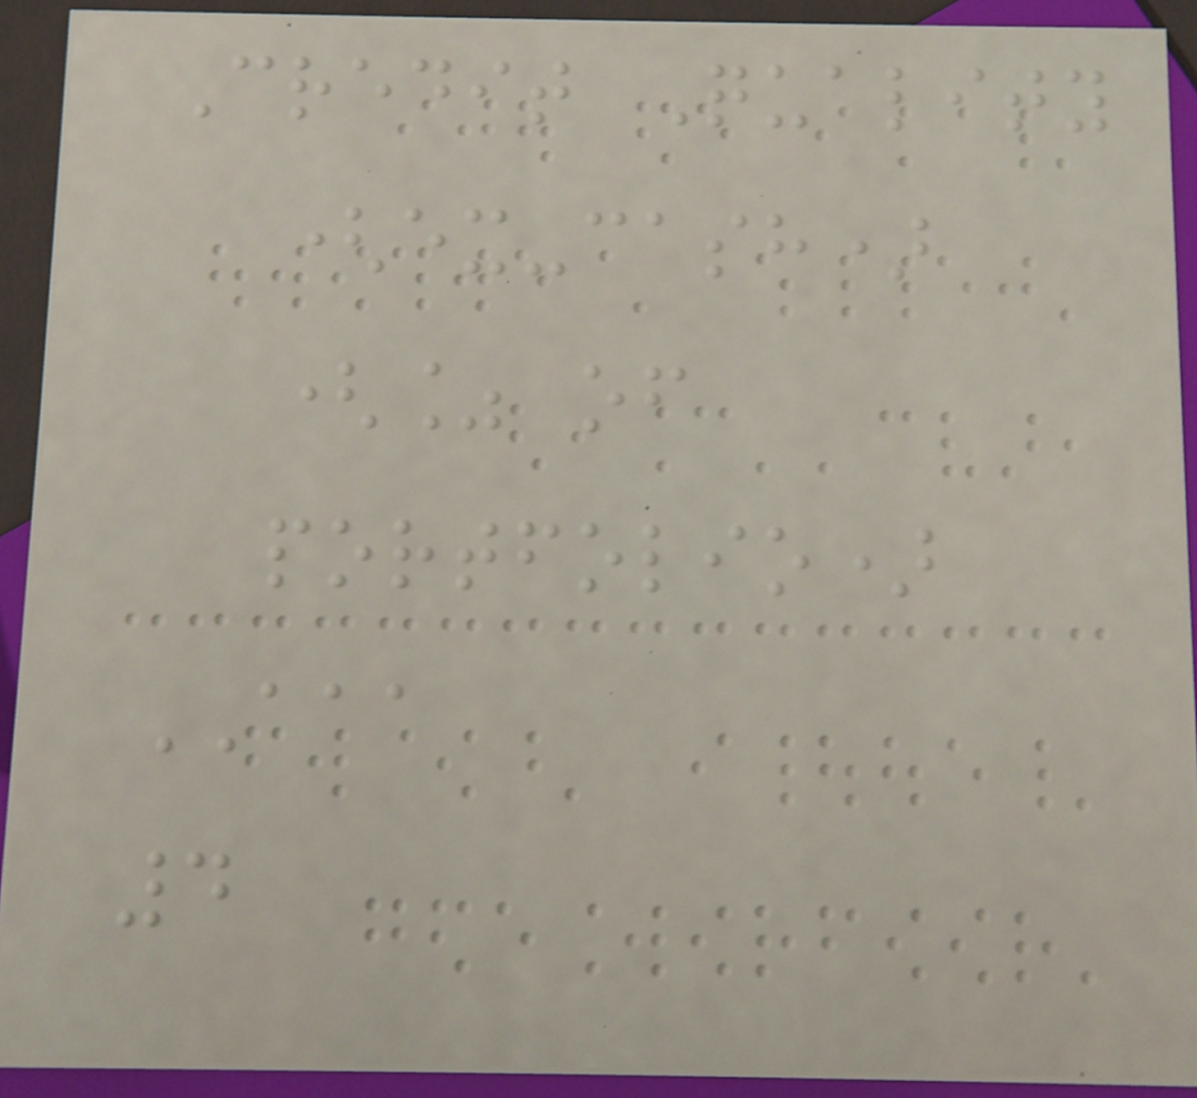Credit Quality
(ex-cash)
(% of
portfolio)
AAA
4
